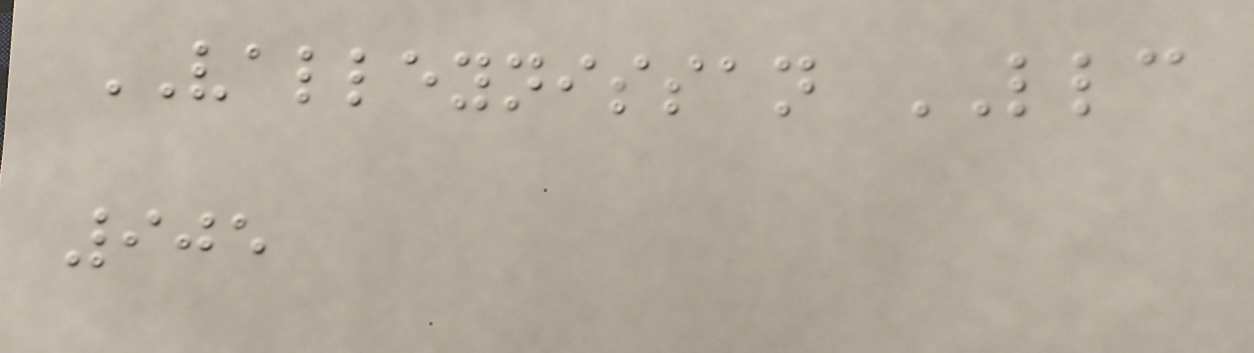VALLEYNISSAN LLC
905
